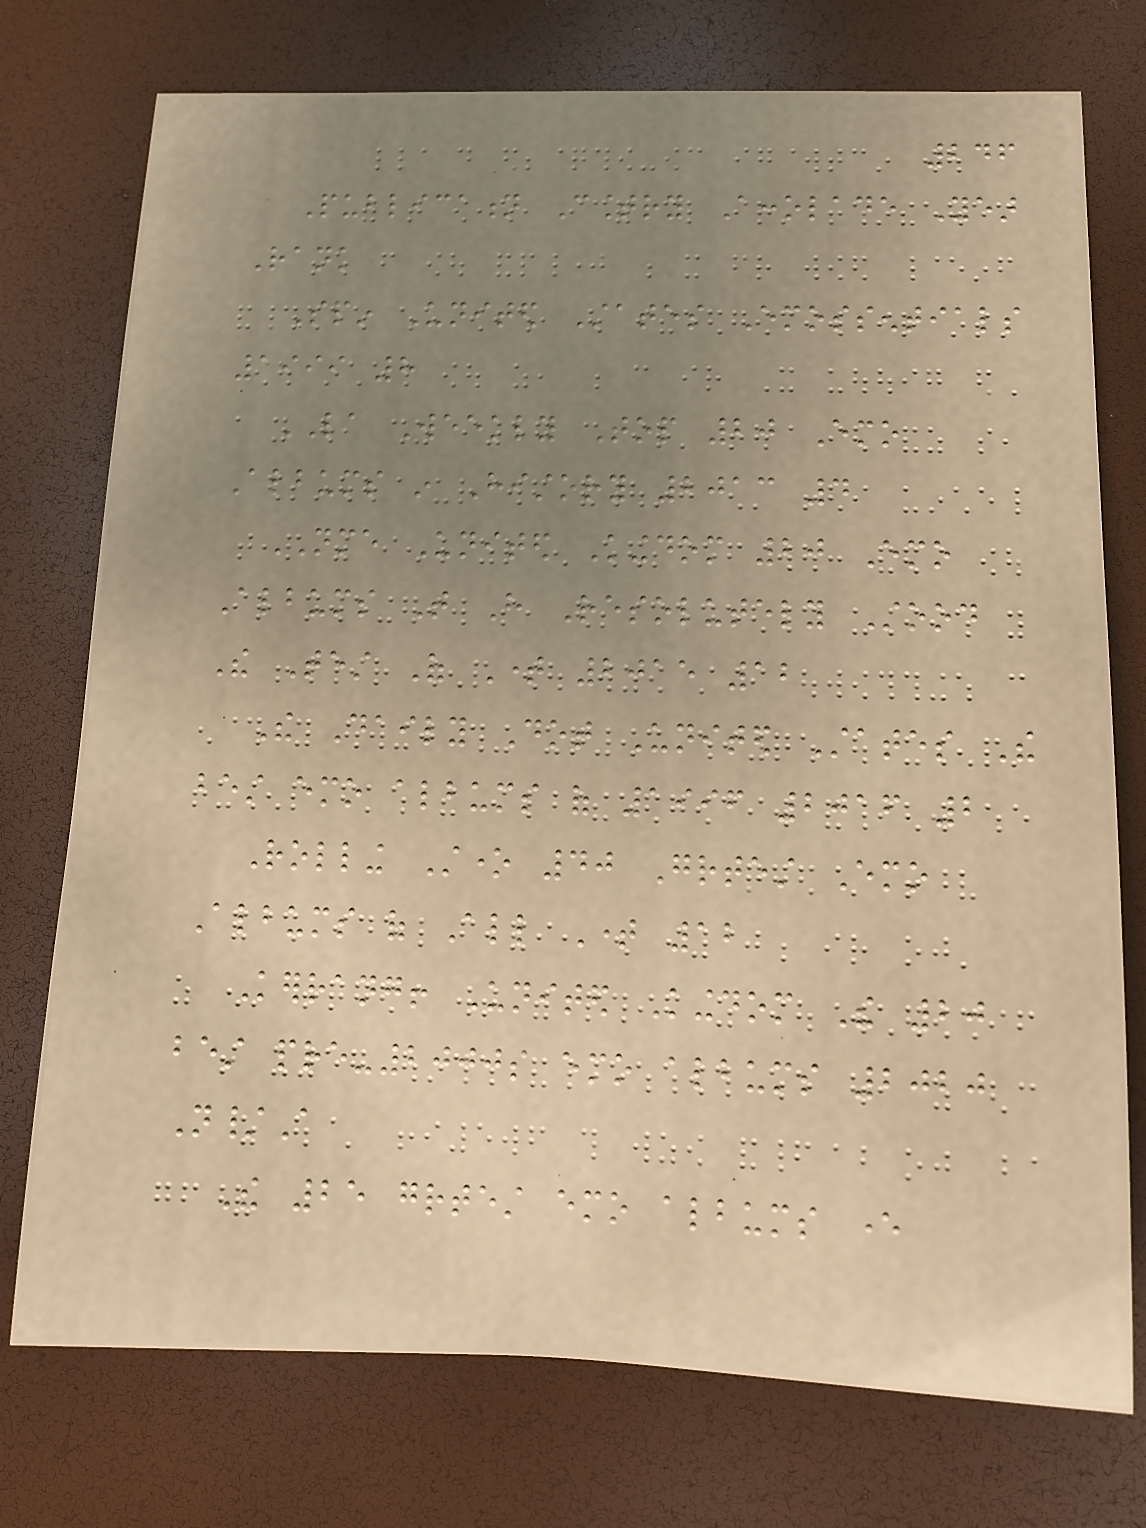246
Publication Country Accolade Year
Rank
Spin United States Emossentials
1999 8
LA Weekly Top 20 Emo
Albums in History 2013 4
NME United Kingdom 20 Emo
Albums That Have Resolutely Stood
The Test Of Time 2015 12
The Daily Dot United States The
best emo albums of 1996 2016 2
Rolling Stone 40 Greatest Emo
Albums of All Time 12
Kerrang! United Kingdom The 20
best pre-2000s emo albums 2020
N/A
The 25 greatest emo albums ever
